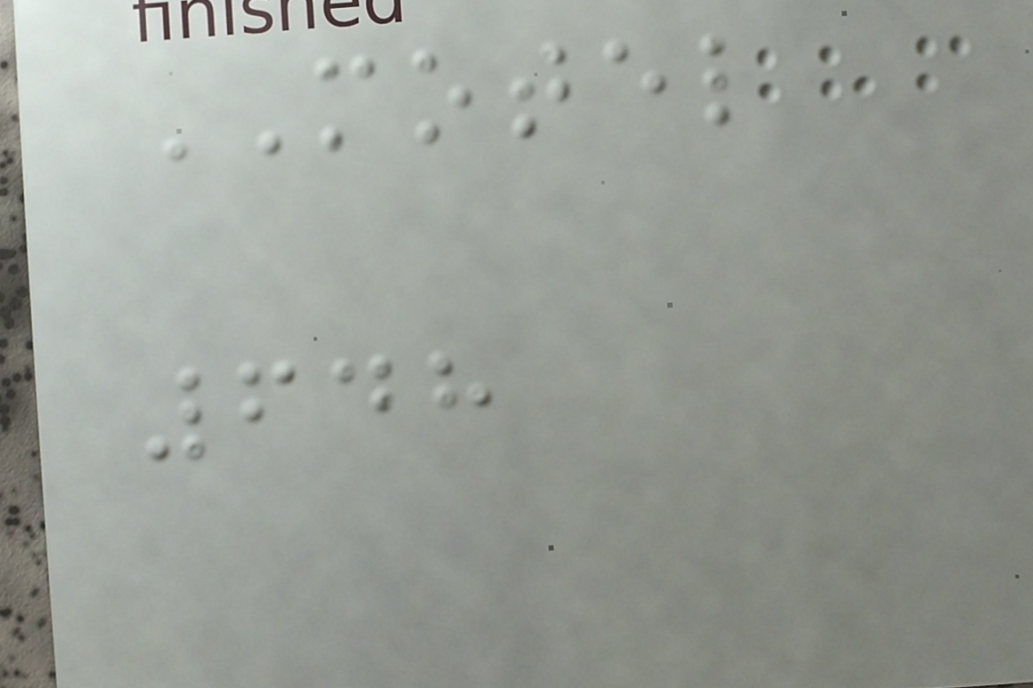MOTEL
648
